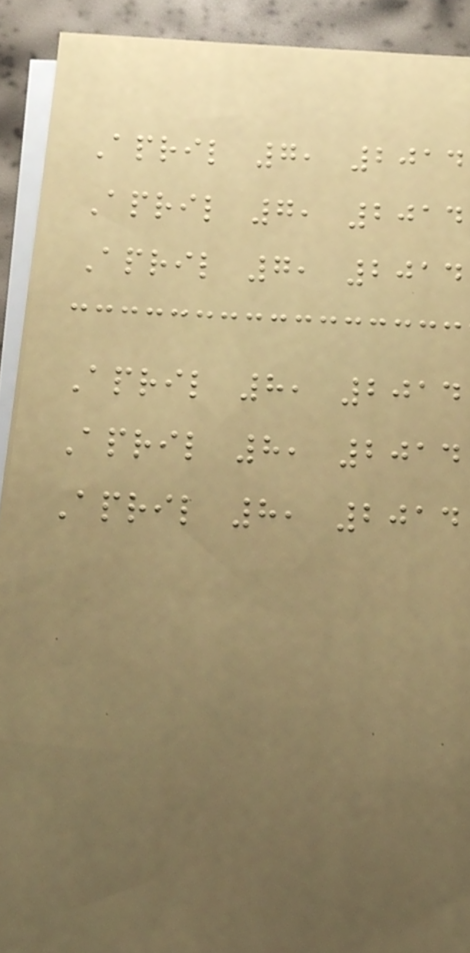April 7, 2014
April 7, 2014
April 7, 2014
April 8, 2014
April 8, 2014
April 8, 2014
